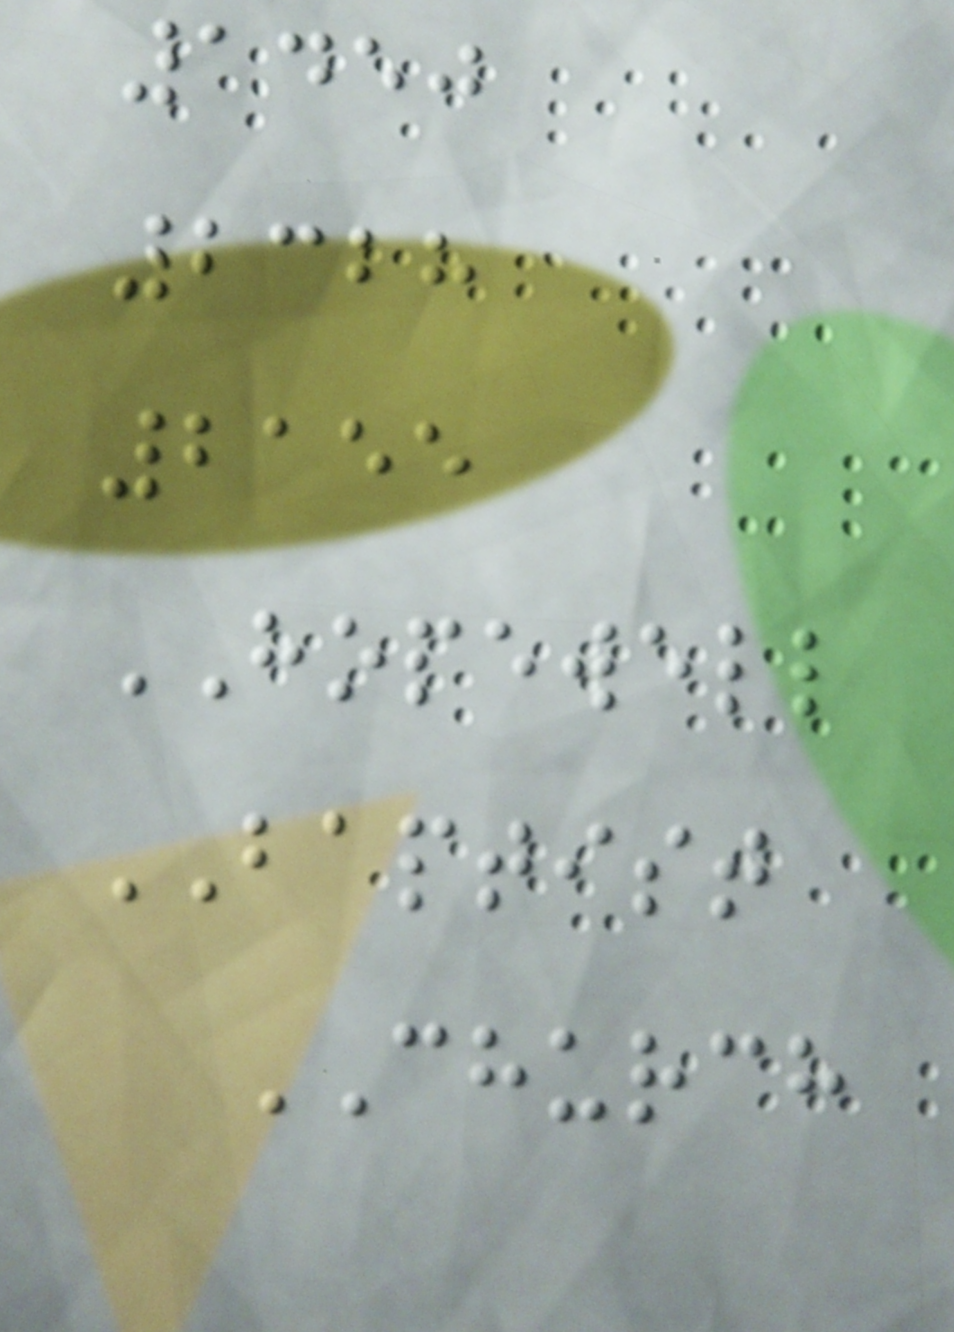1450
2328
2155
HOPEWELL
BAPTIST
CHURCH
